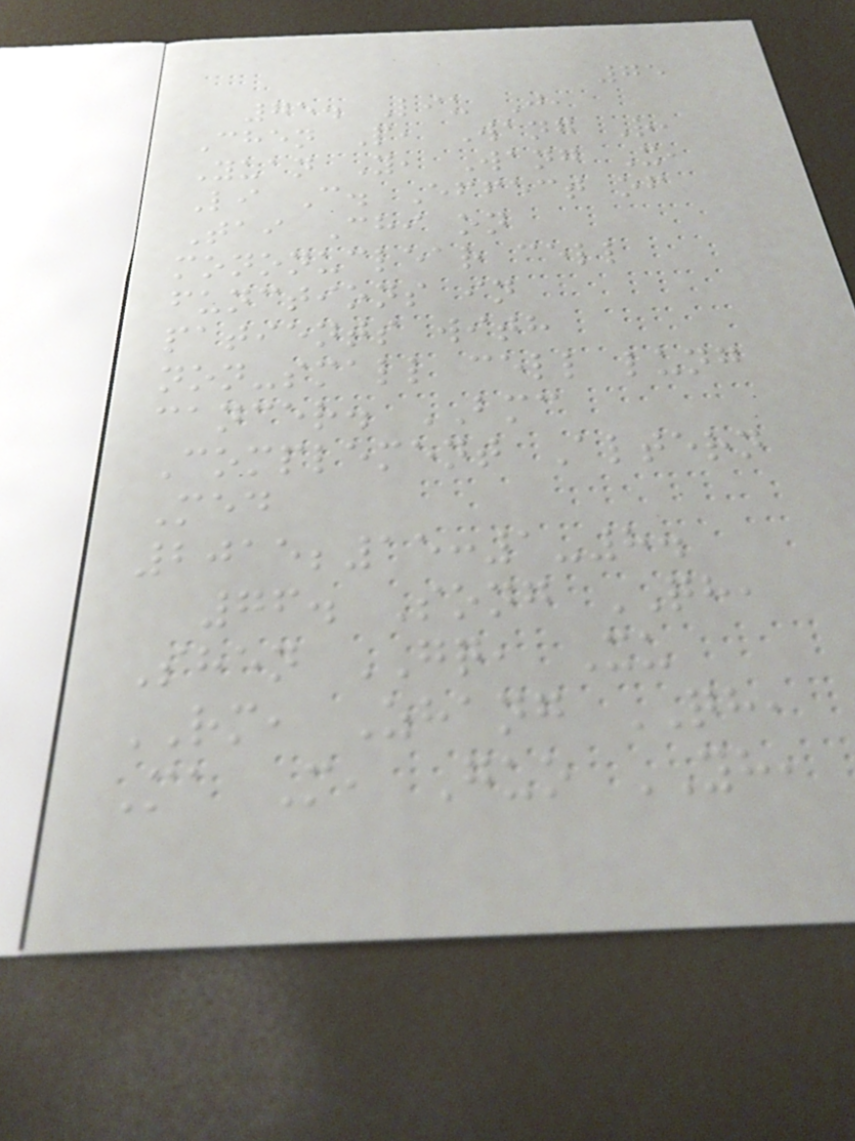75
75. Liu J,
Chen P, Wang R,
Yuan Y, Wang X,
Li C. Effect of
Tai Chi on
mononuclear cell
functions in
patients with
non-small cell lung
cancer. BMC
Complement Altern
Med
2015;15:1-8.
76. Song QH,
Shen GQ, Xu
RM, Zhang QH,
Ma M, Guo YH,
